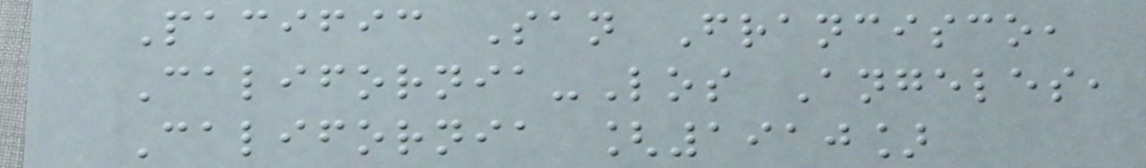Pacific San Francisco,
California-Los Angeles,
California [1910]
